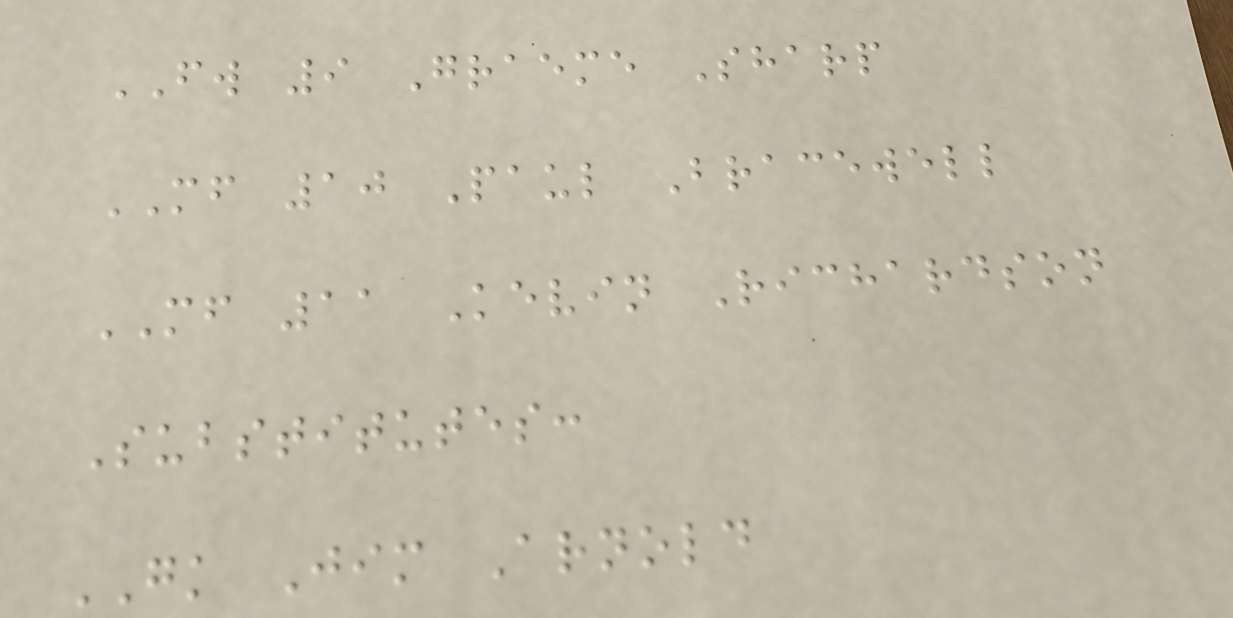FW 9 Graeme Sharp
MF 10 Paul Bracewell
MF 11 Kevin Richardson
Substitutes:
GK Jim Arnold
